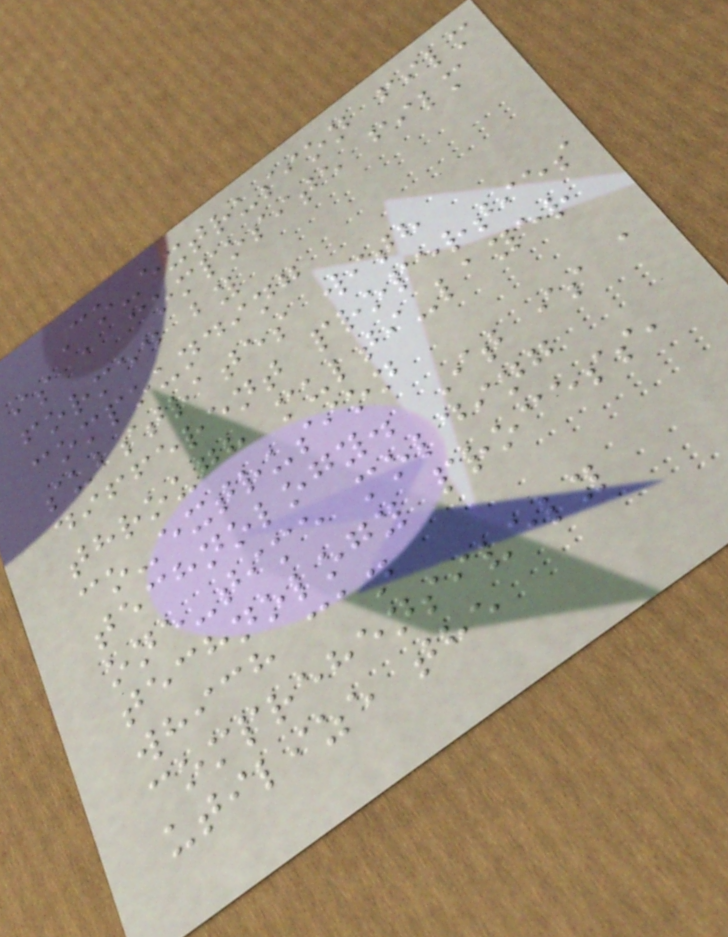Co-extrusion film
is a composite film
formed by
compounding
substrates with
different properties
through multi-layer
co-extrusion
technology. It is a
one-time molding
technology process,
which can
comprehensively
utilize the
